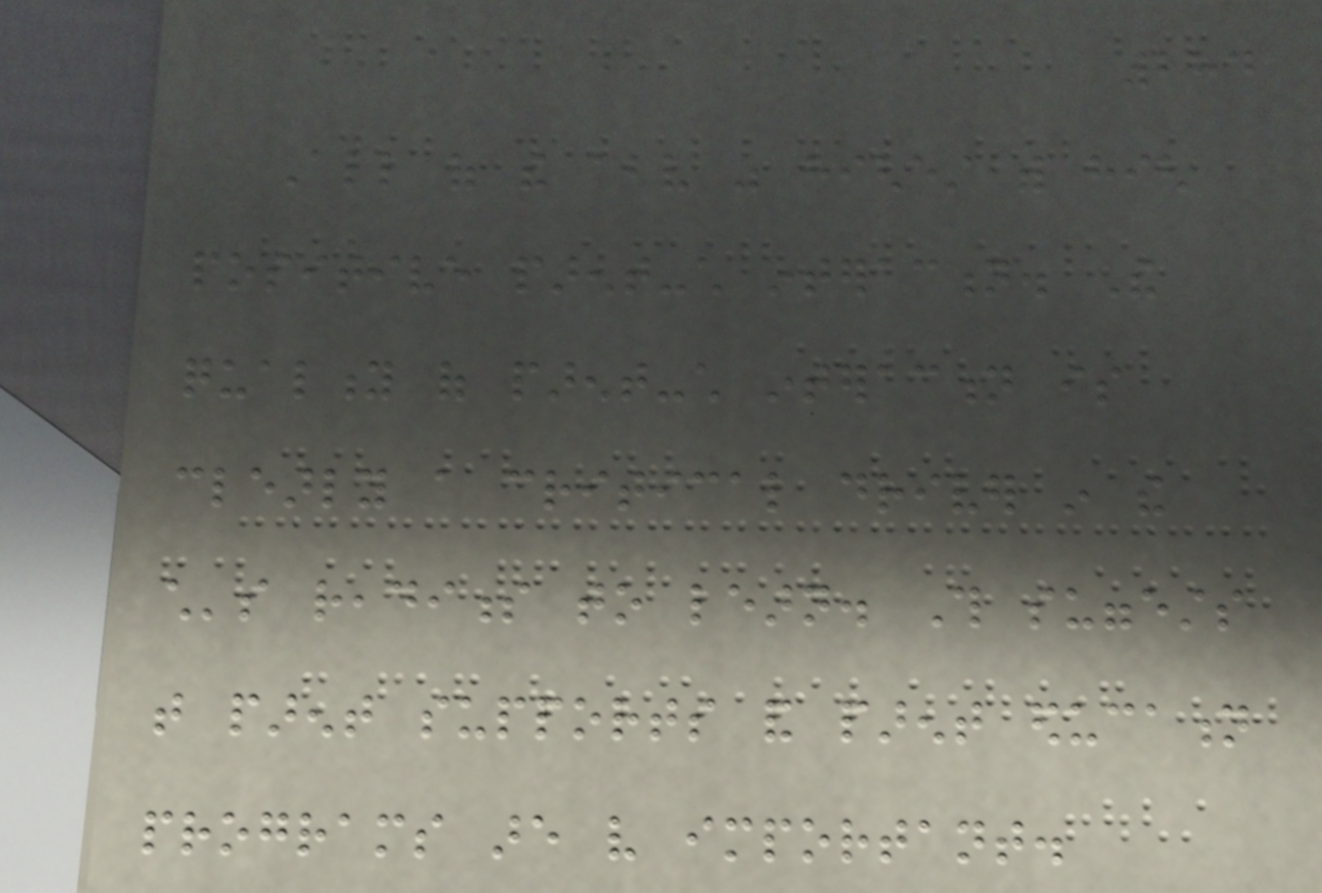284
All of the above was highest with high
positive parent-child interaction. The
quality of parent-child interaction is
clearly a critical driver in the
child's readiness to learn. This suggests
that parent supports and parent education
programs are very important.
